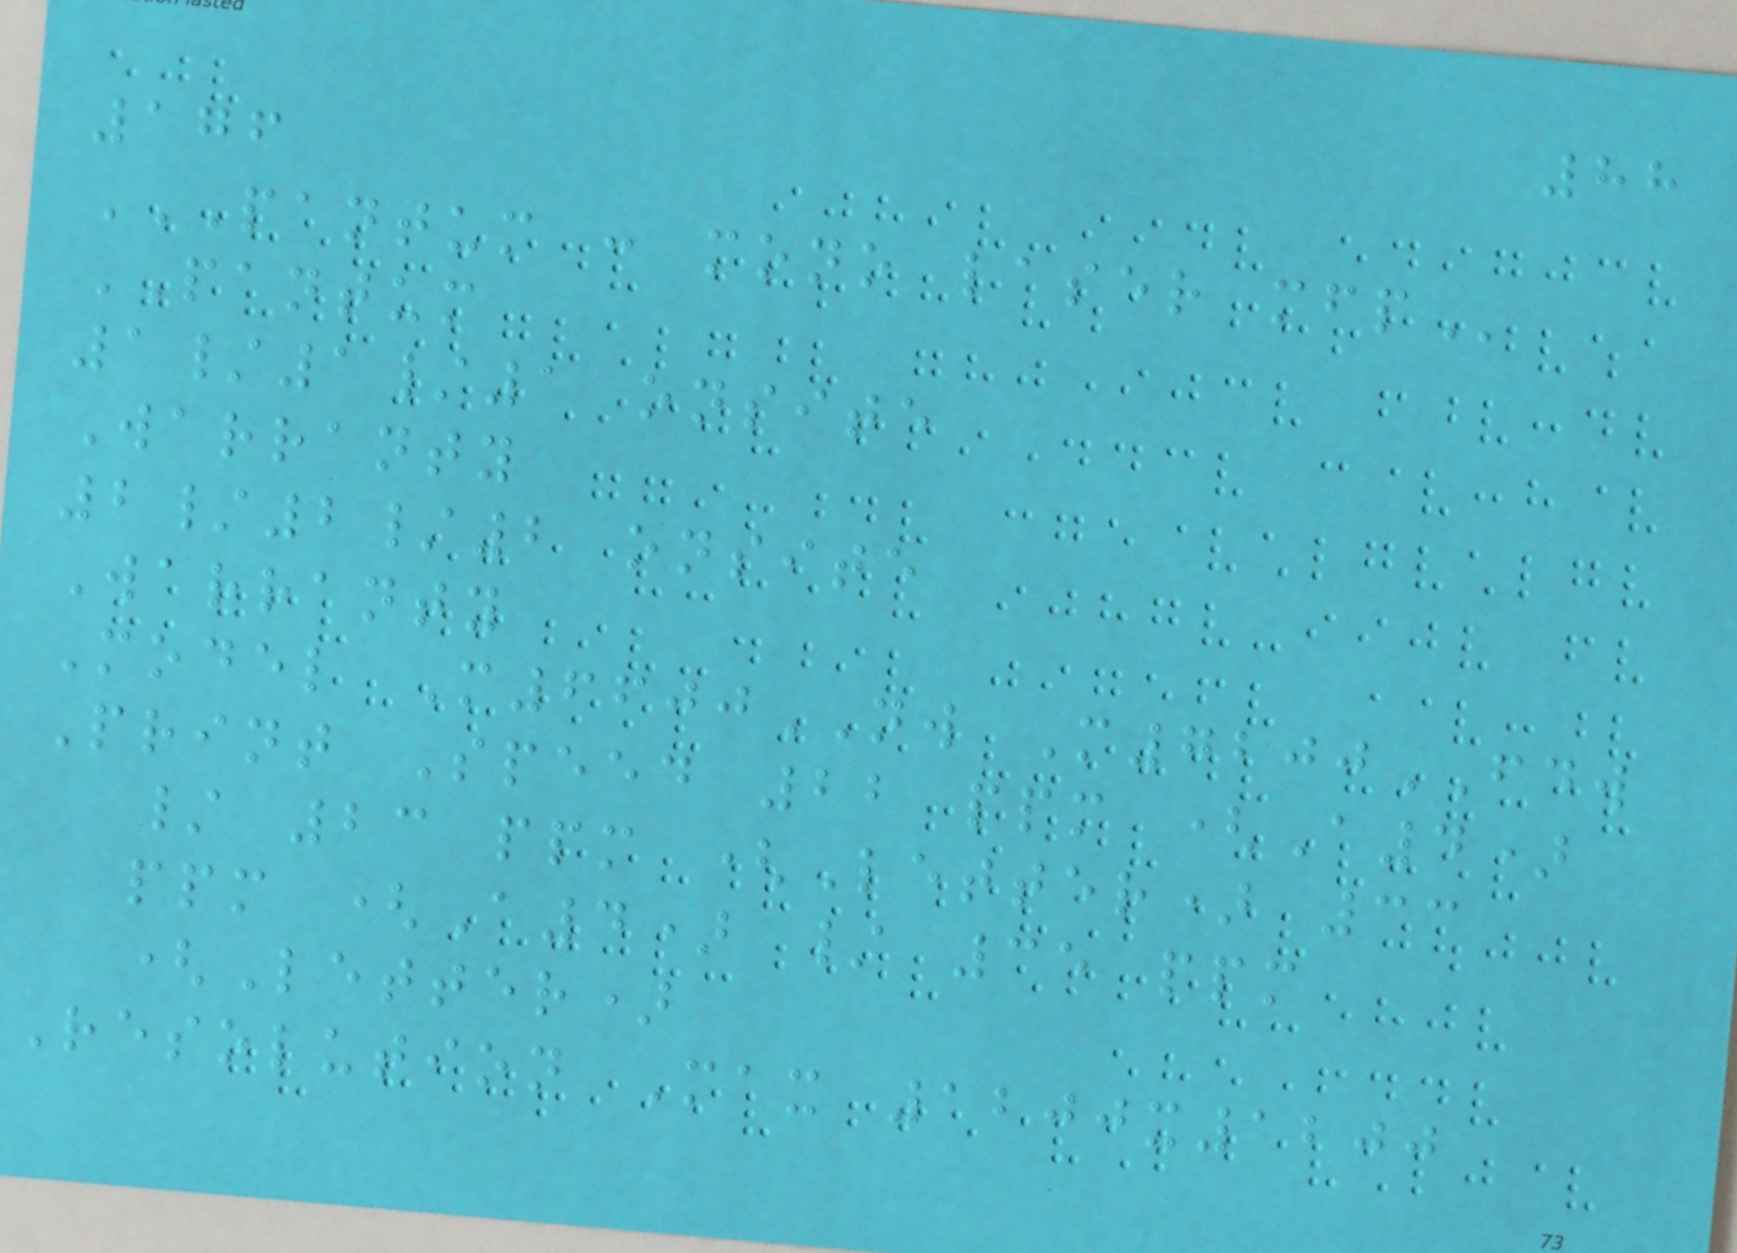88
176
PANTUM : MONO LASER MFP
PANTUM
1/1/1 onsite
Warranty
2/2/2 onsite
Warranty
Model M6600NW M7200FDW
Print Speed 22 ppm (A4)
/ 23 ppm (Letter) 33
ppm (A4) / 35 ppm
(Letter)
Resolution Max 1200x1200
